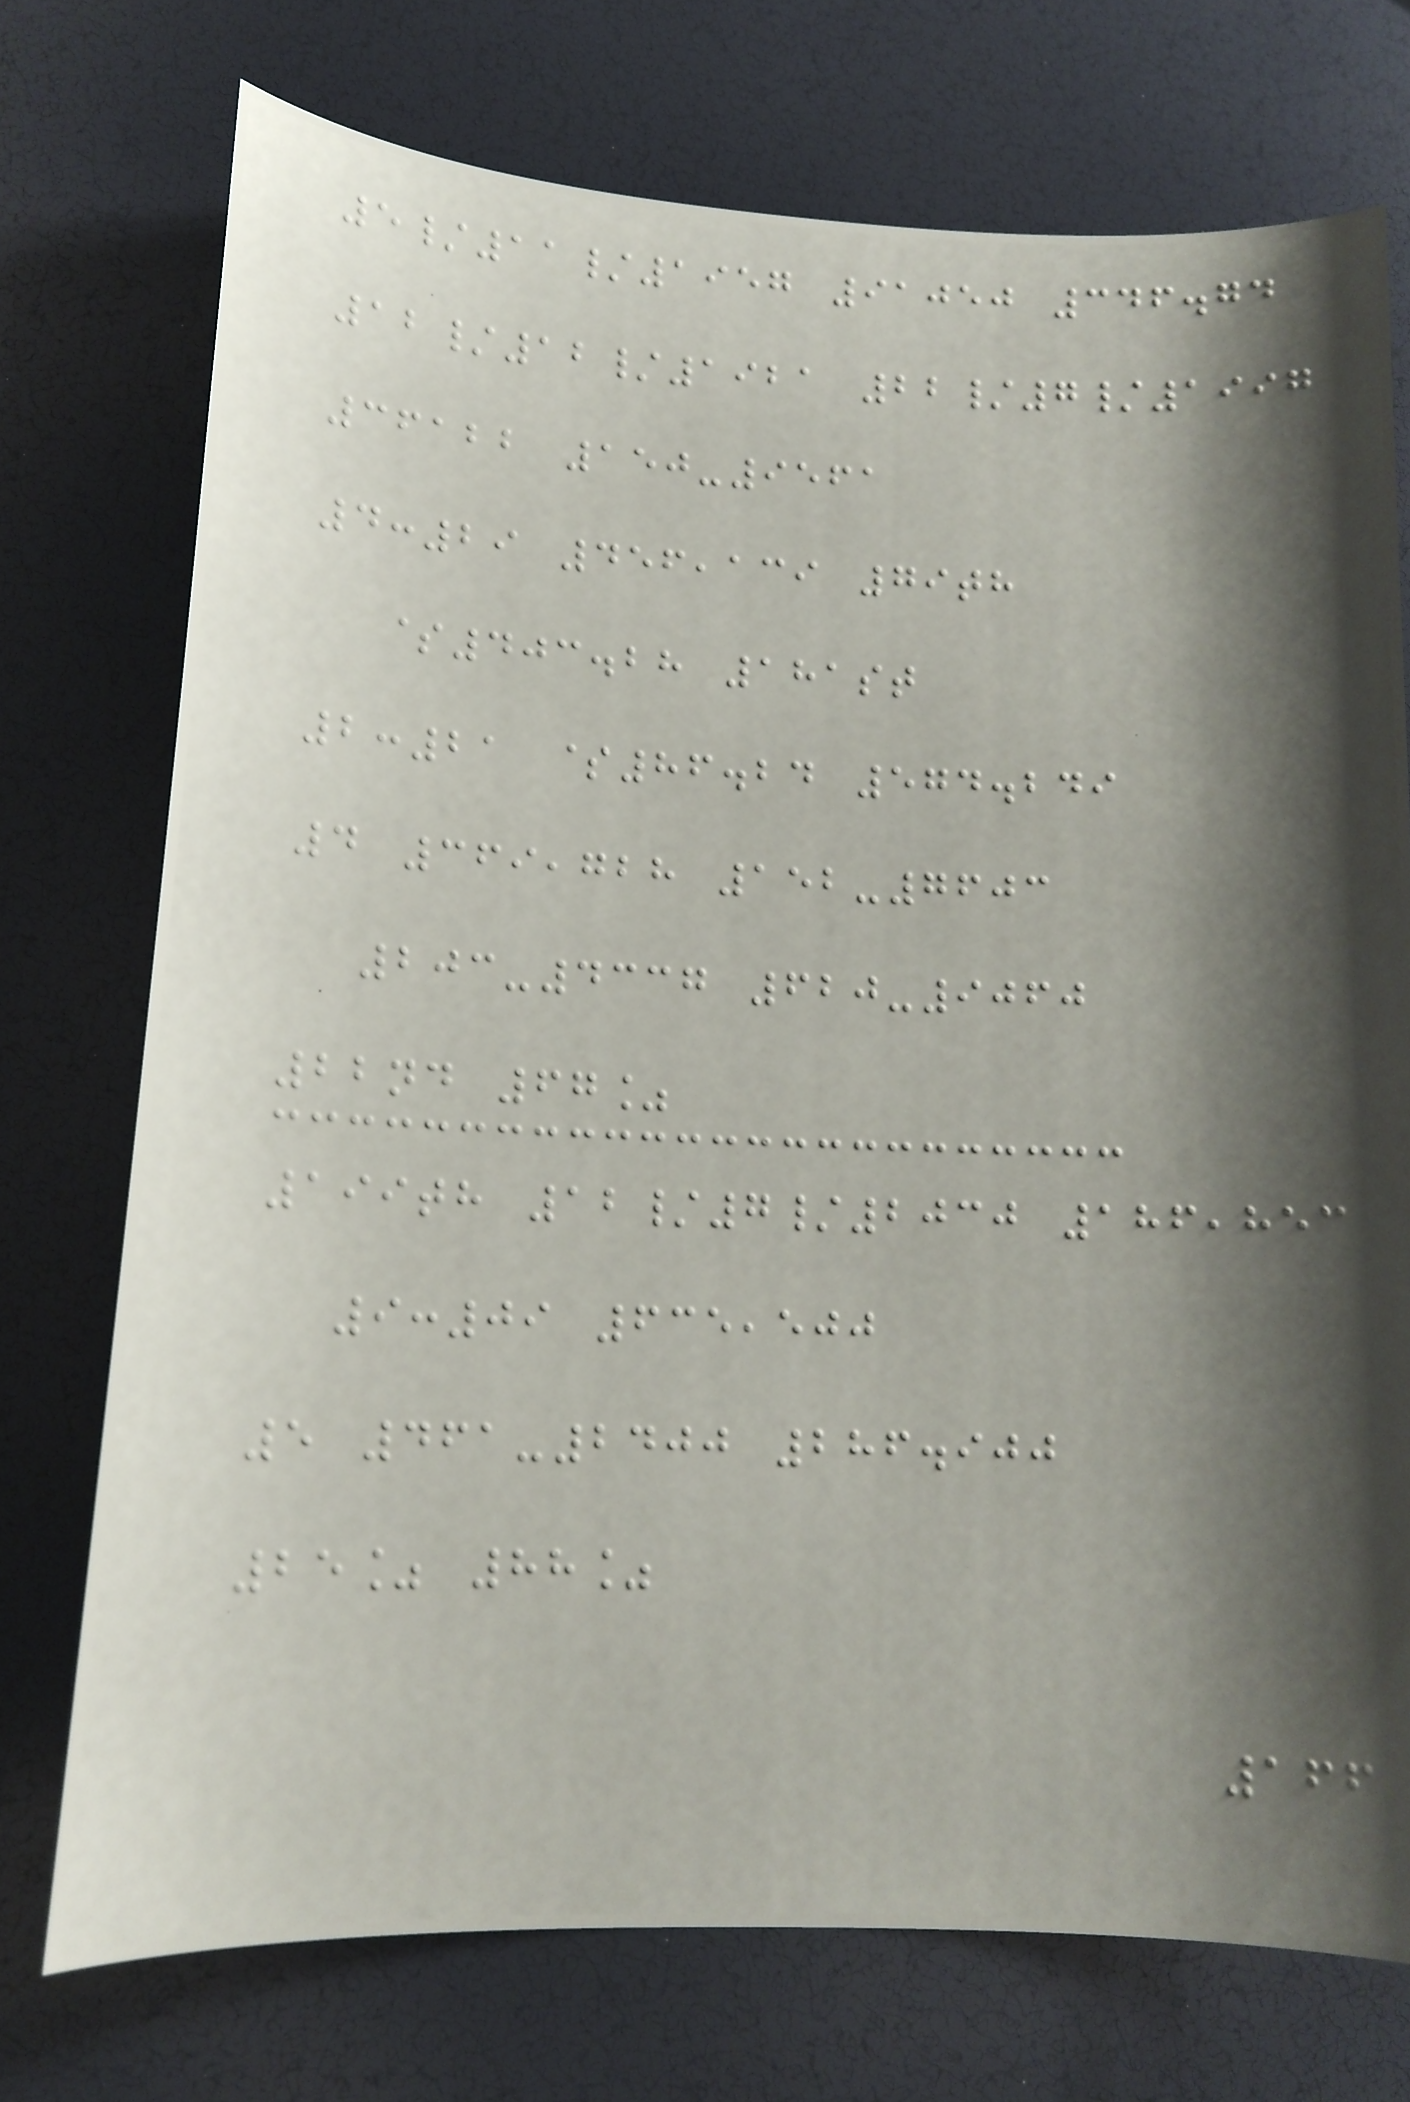5/11/1957 91050 346.74
12/12/1921 22/7/1997
36122 150-9561
4:29 456,139 79th
$403.28 181st
2:21 $86.24 574.249
4 369,728 152-7603
203-4337 620-9060
22nd 67%
199th 12/7/2030 186,853
9:09 635,500
5 461-2400 286.900
25% 88%
166
